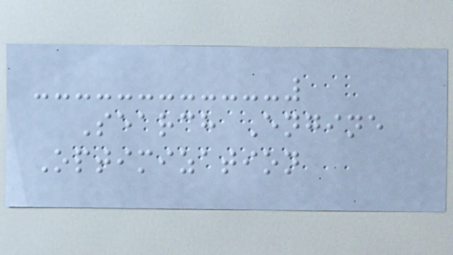Search Engine
Optimization
